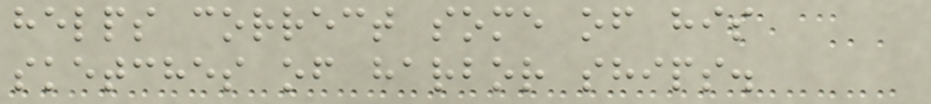helps correct some of his
sketches of harbor ships.
